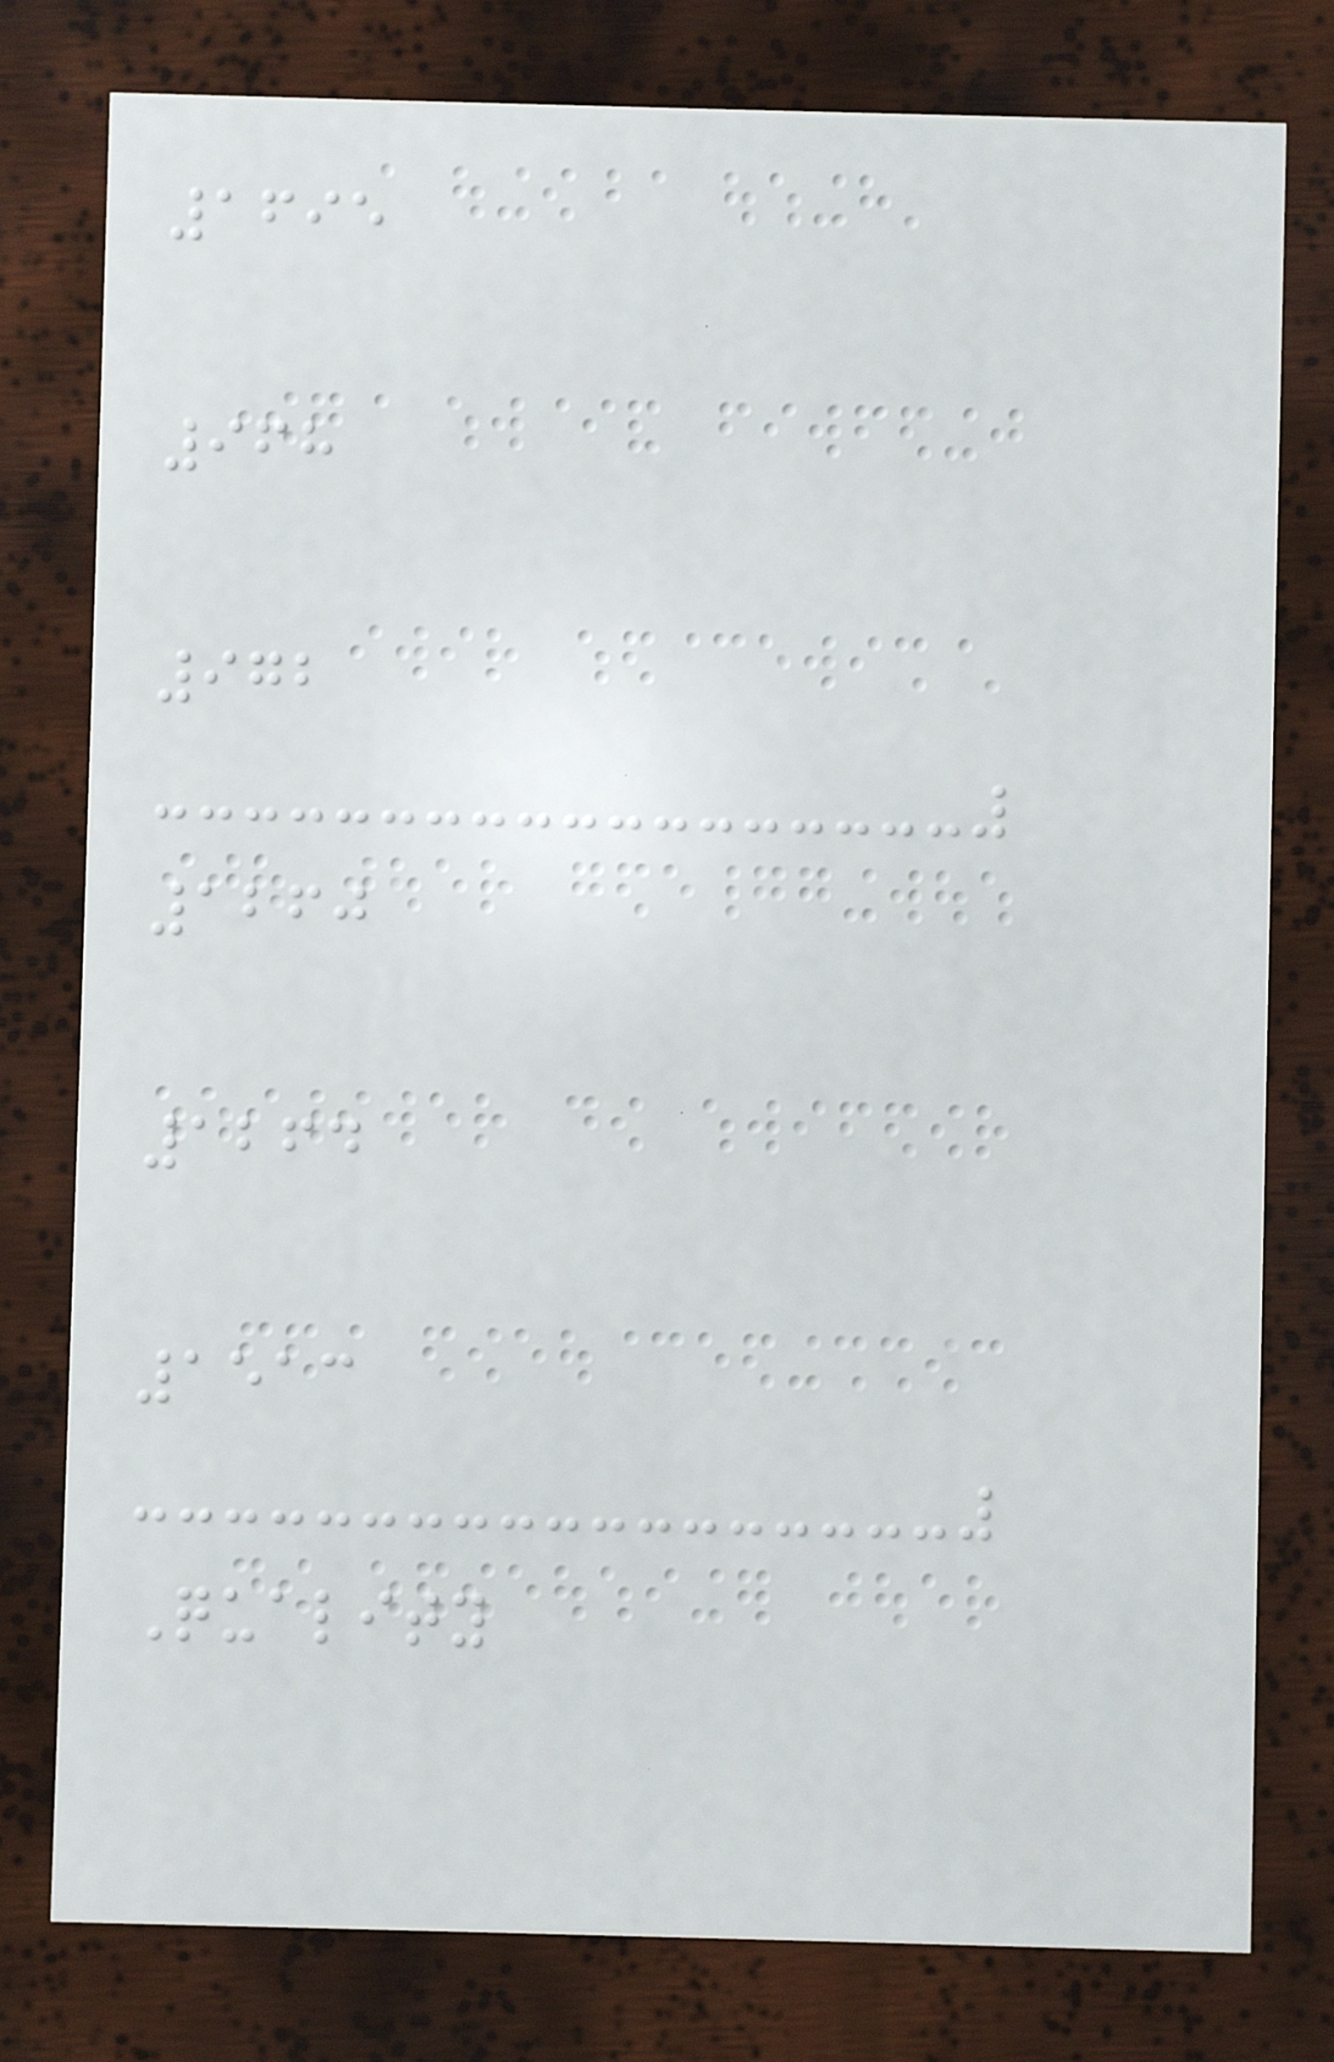1695
968
972
1260
1264
1513
Quality
